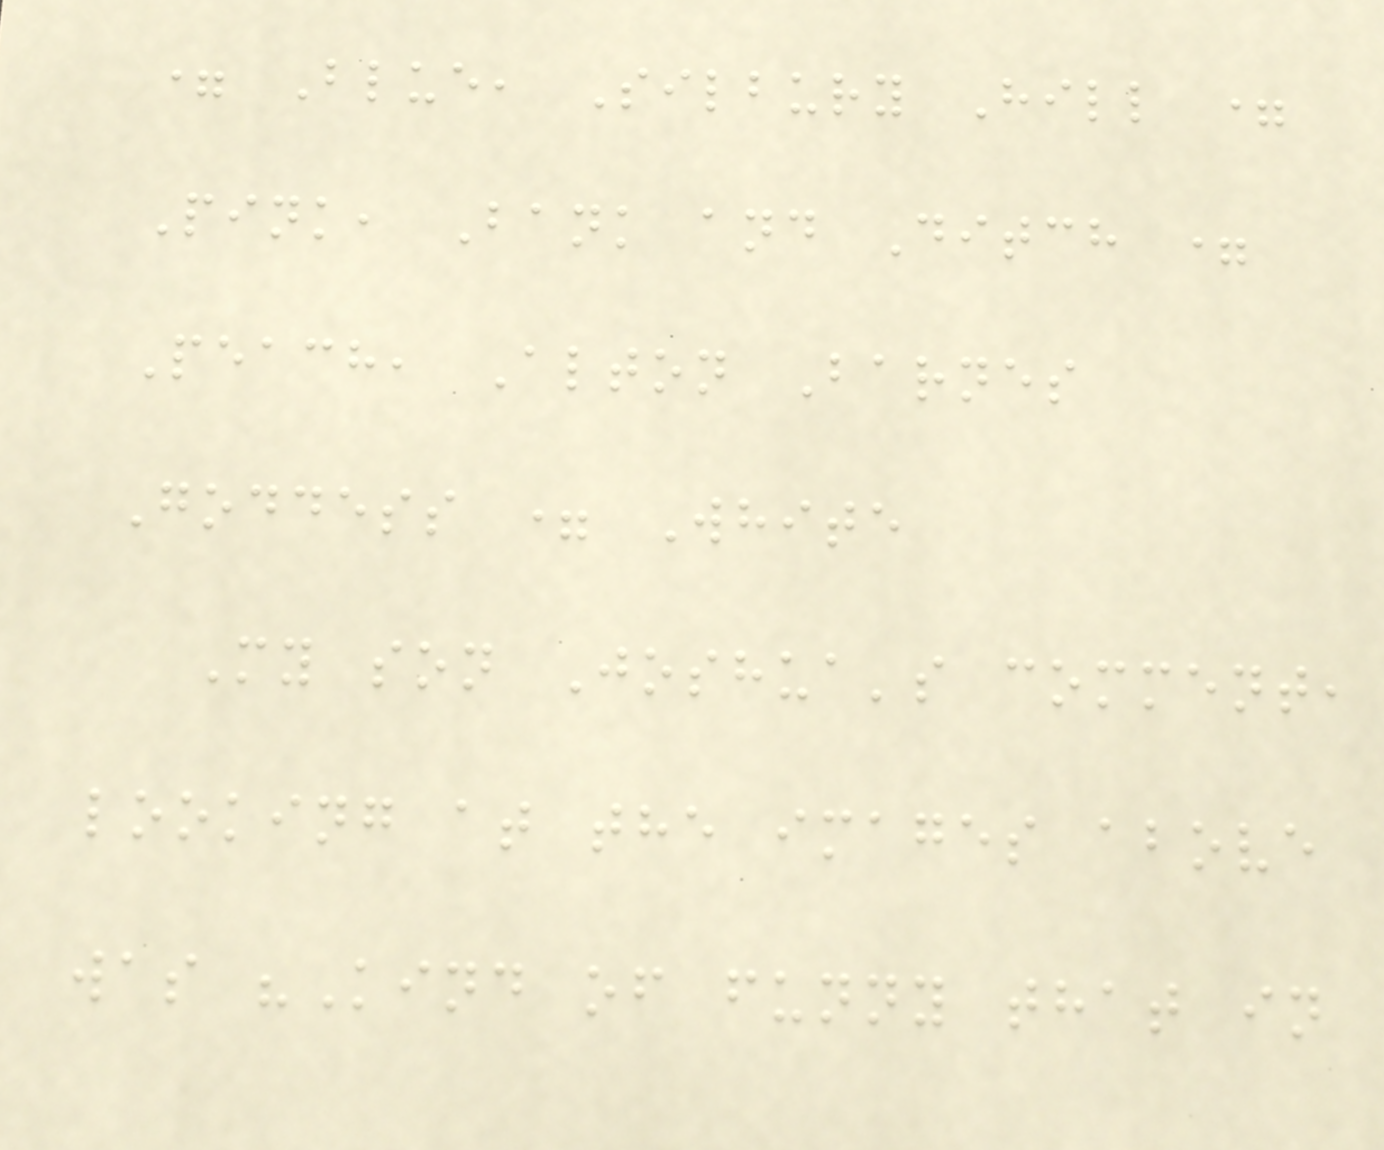= Blue, Silbury Hill =
Pink, Bank and Ditch =
Peach, Alton Barnes
Goddess = White
My son Joshua's comment,
looking at the images above
was "Kind of funny that in
